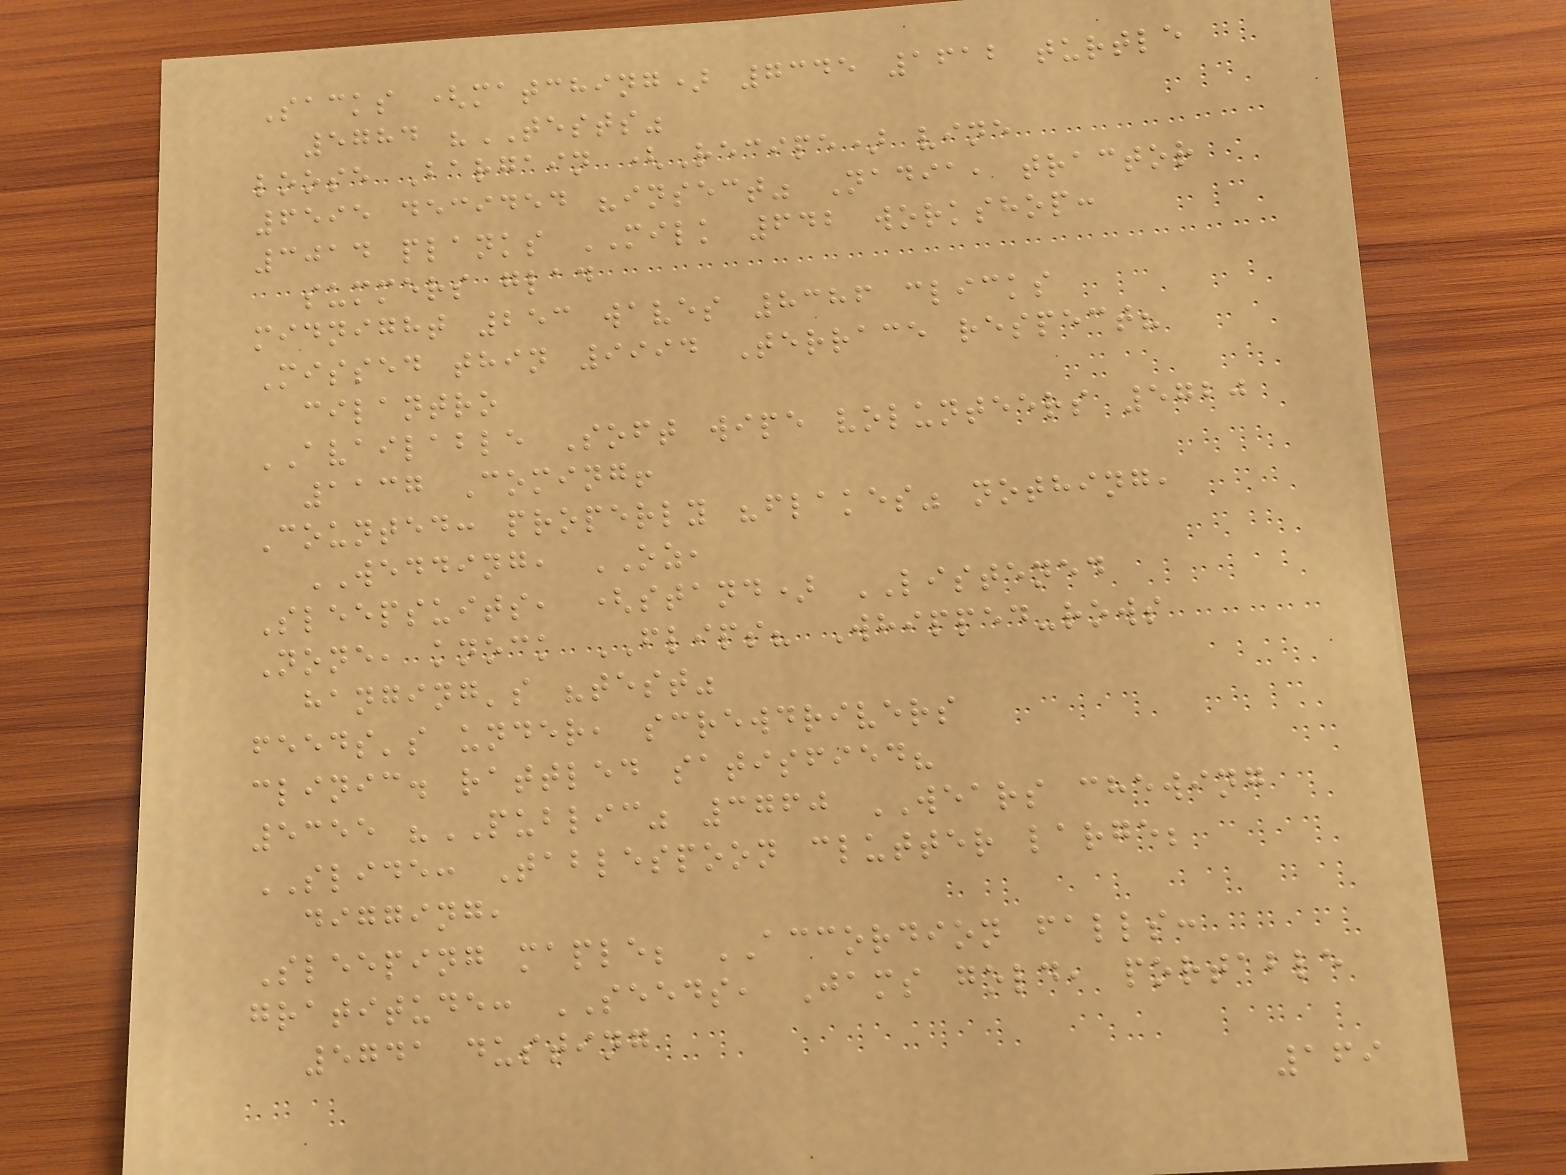Sacks (matching) 7345 1612 turtle
5784 "TESTS"
loose Bargain (Recipe) vine
6595 decided "insect" Nadia, tractor
3014 planks MILK 642 workshop:
summers glad
midnight 253 waves 8386 clicks
Missed thin 9994 Terrace respect?
cilantro
AVAILABLE Soft wipe volunteers 5720
1137 Coming!
Counted: properly "flakes" nothing,
WEDDING, OZ,
Sleepsuits, (stand) LISTENED
None, knock FLIPS? Whipped-rows
hanging's "test"
feeds's under, screwdrivers
clinic. rattled satisfied?
5355 "PUBLIC" 3760 WEARS chewing
SLIDE: Tablespoon clutter large;
digging,
Sleeping maple; ACCORDION falls:
gratitude: SEEDS, Jams gold, portable
5741 dusting
169
